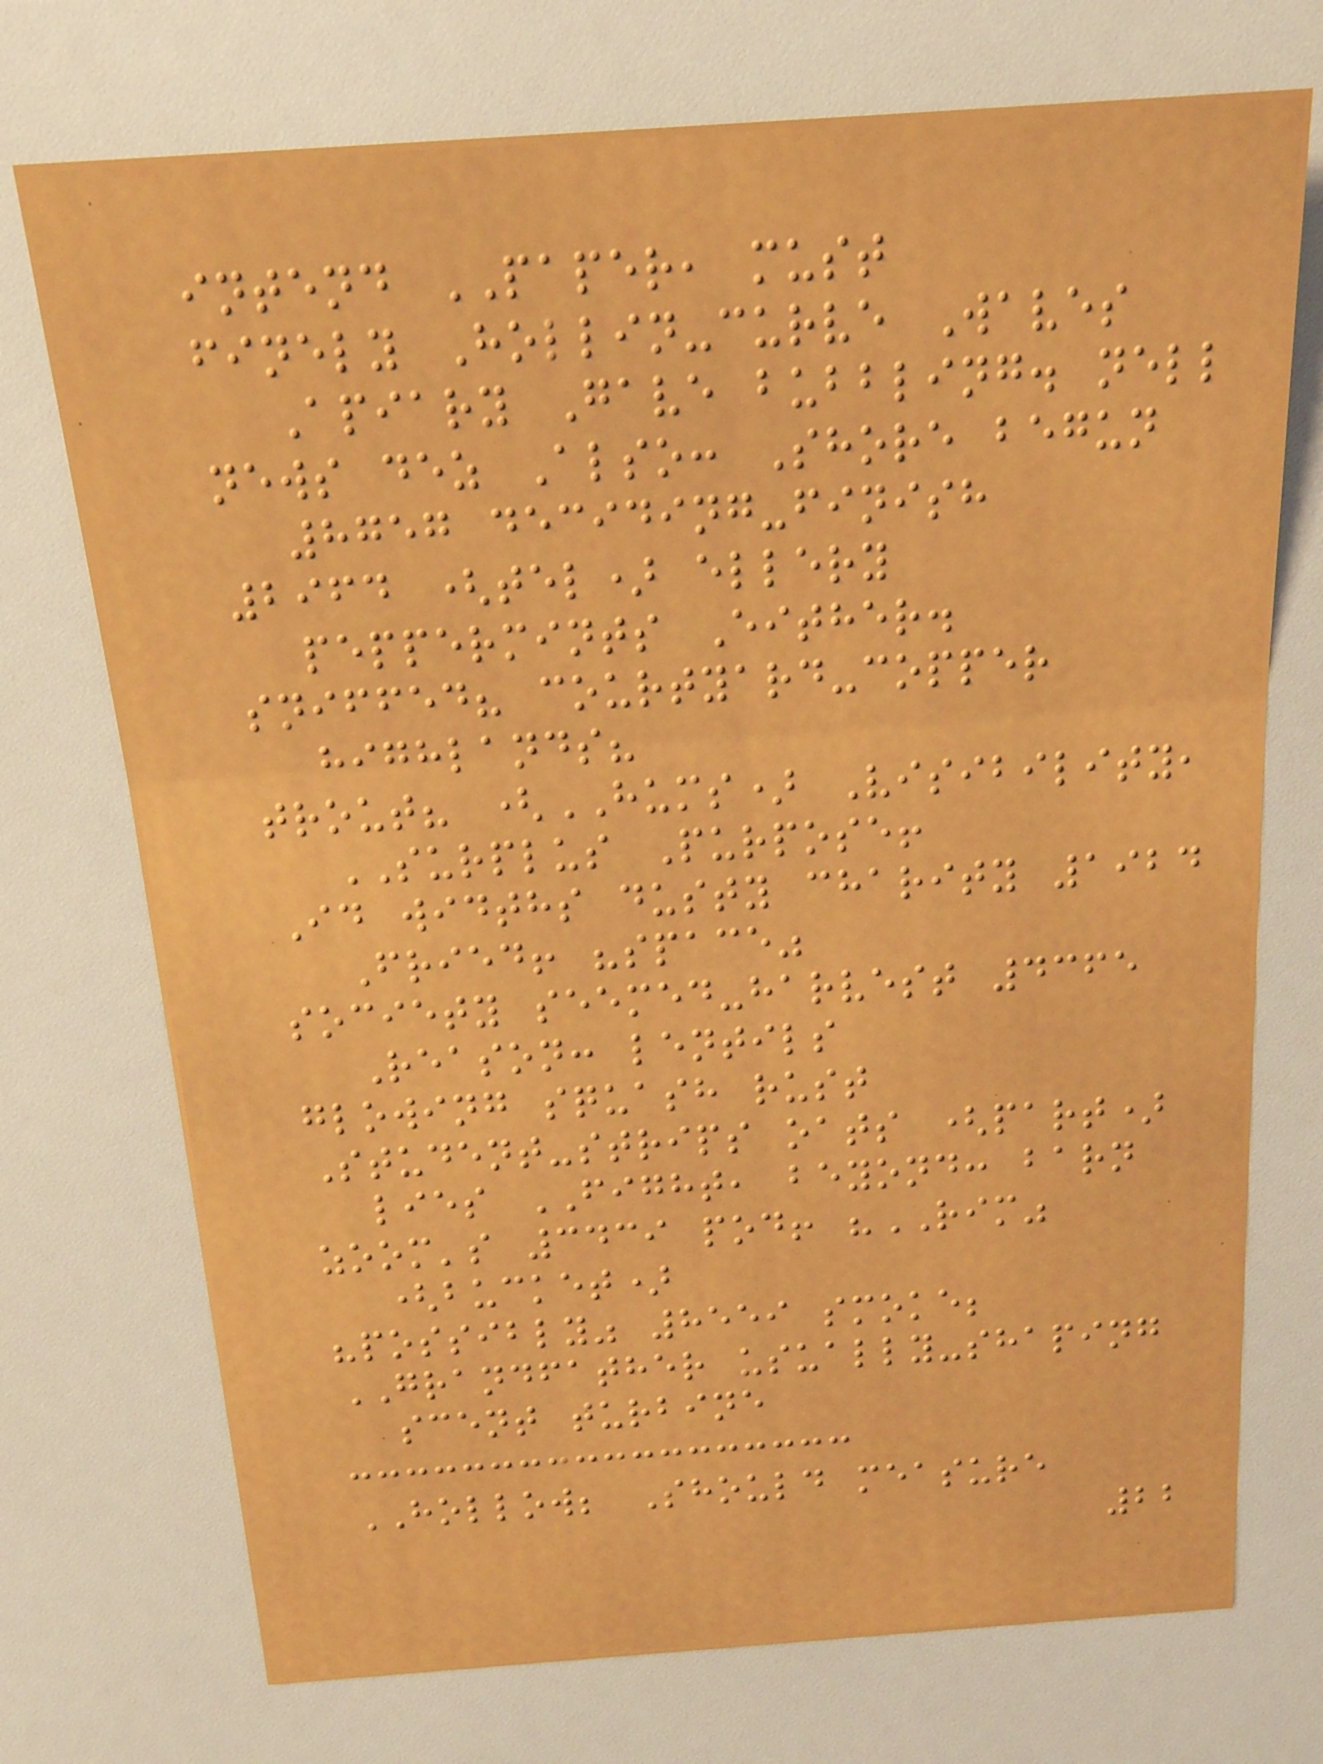intend PAPER, must
finely Hollin-curve Waves
Apiary Gave bubbling. nell
news dez Also: Shore begun
8757 deciding-finish
2964 (tel) ellery
peppermints Either.
sniffed? courtyard-copper
highlands?
trout? (HUMS) Visibility,
SURPLUS Purpose!
Id widths dusty charity 1924
Fried! "space"
society seemed-harvest 4365
Reason: lentils
glowing squash rust
Student-strips oats (part)
lies FIGHT, beyond: barn
zoom's 3439 pod! "RIM"
(bucket)
"possibly" 8559 smoke;
GRANDFATHER usually-shaping
scent turbine
HOLLOW; Should measure
22
